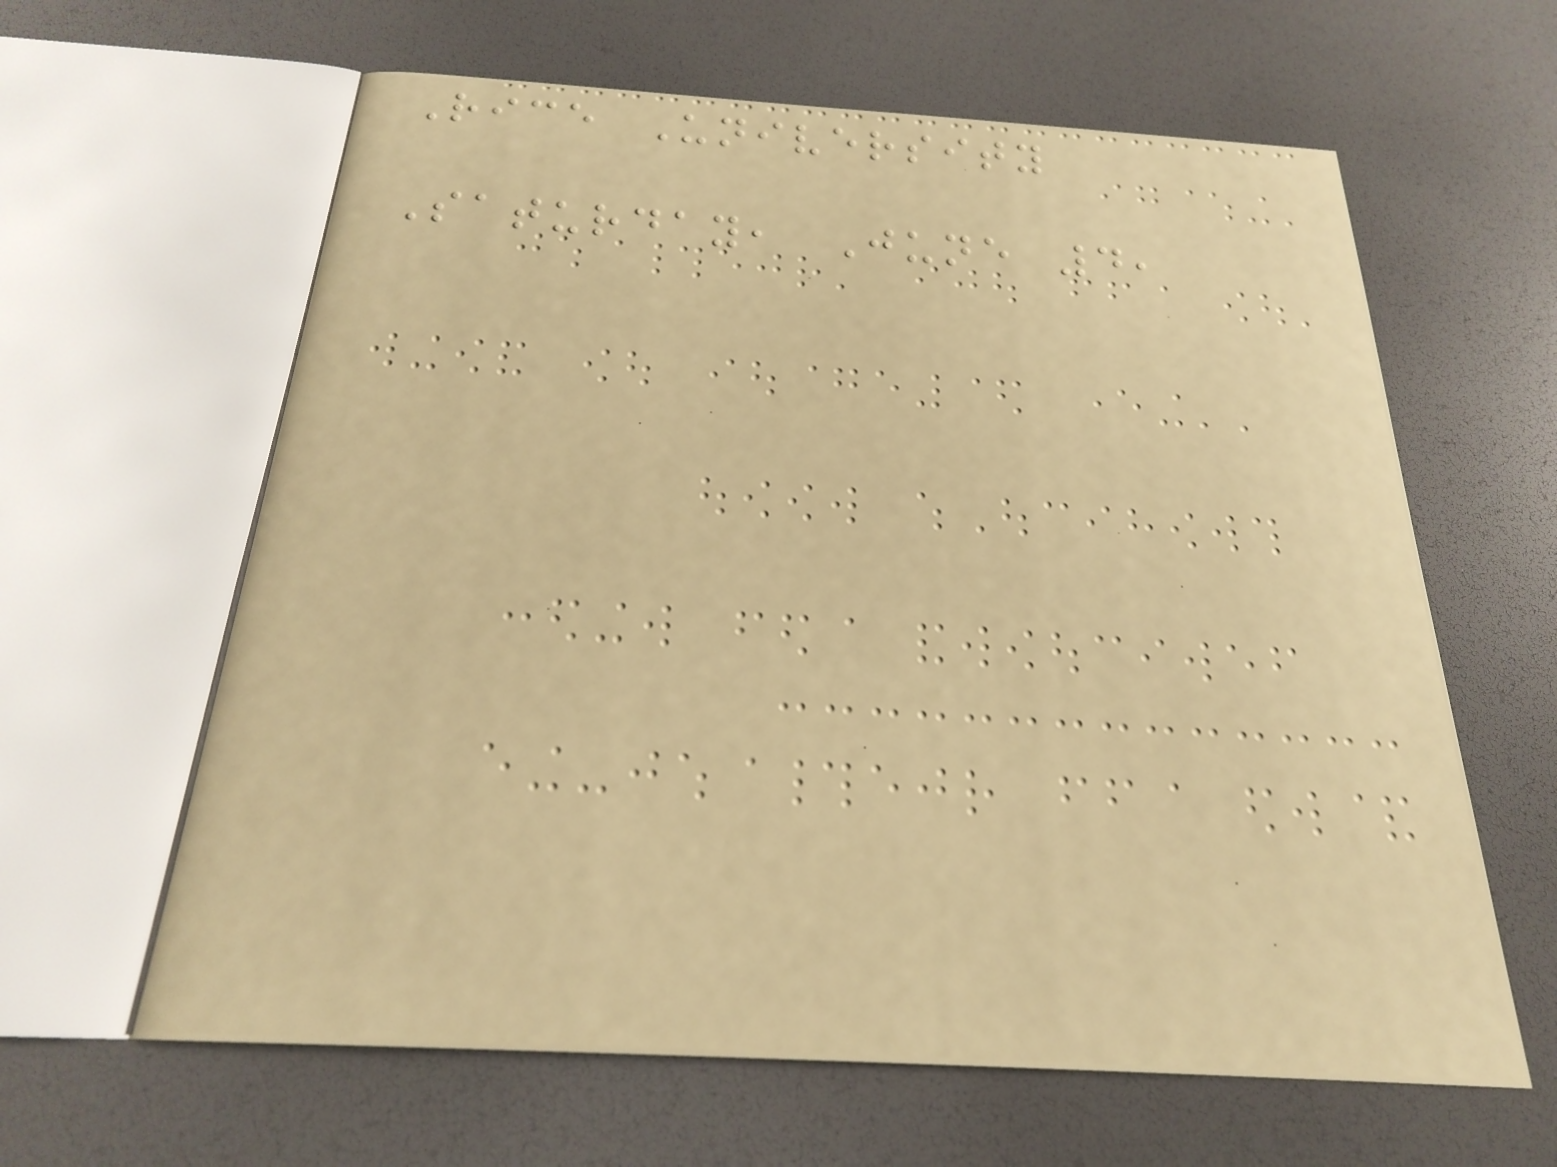Rice University
Saturday, June 4,
